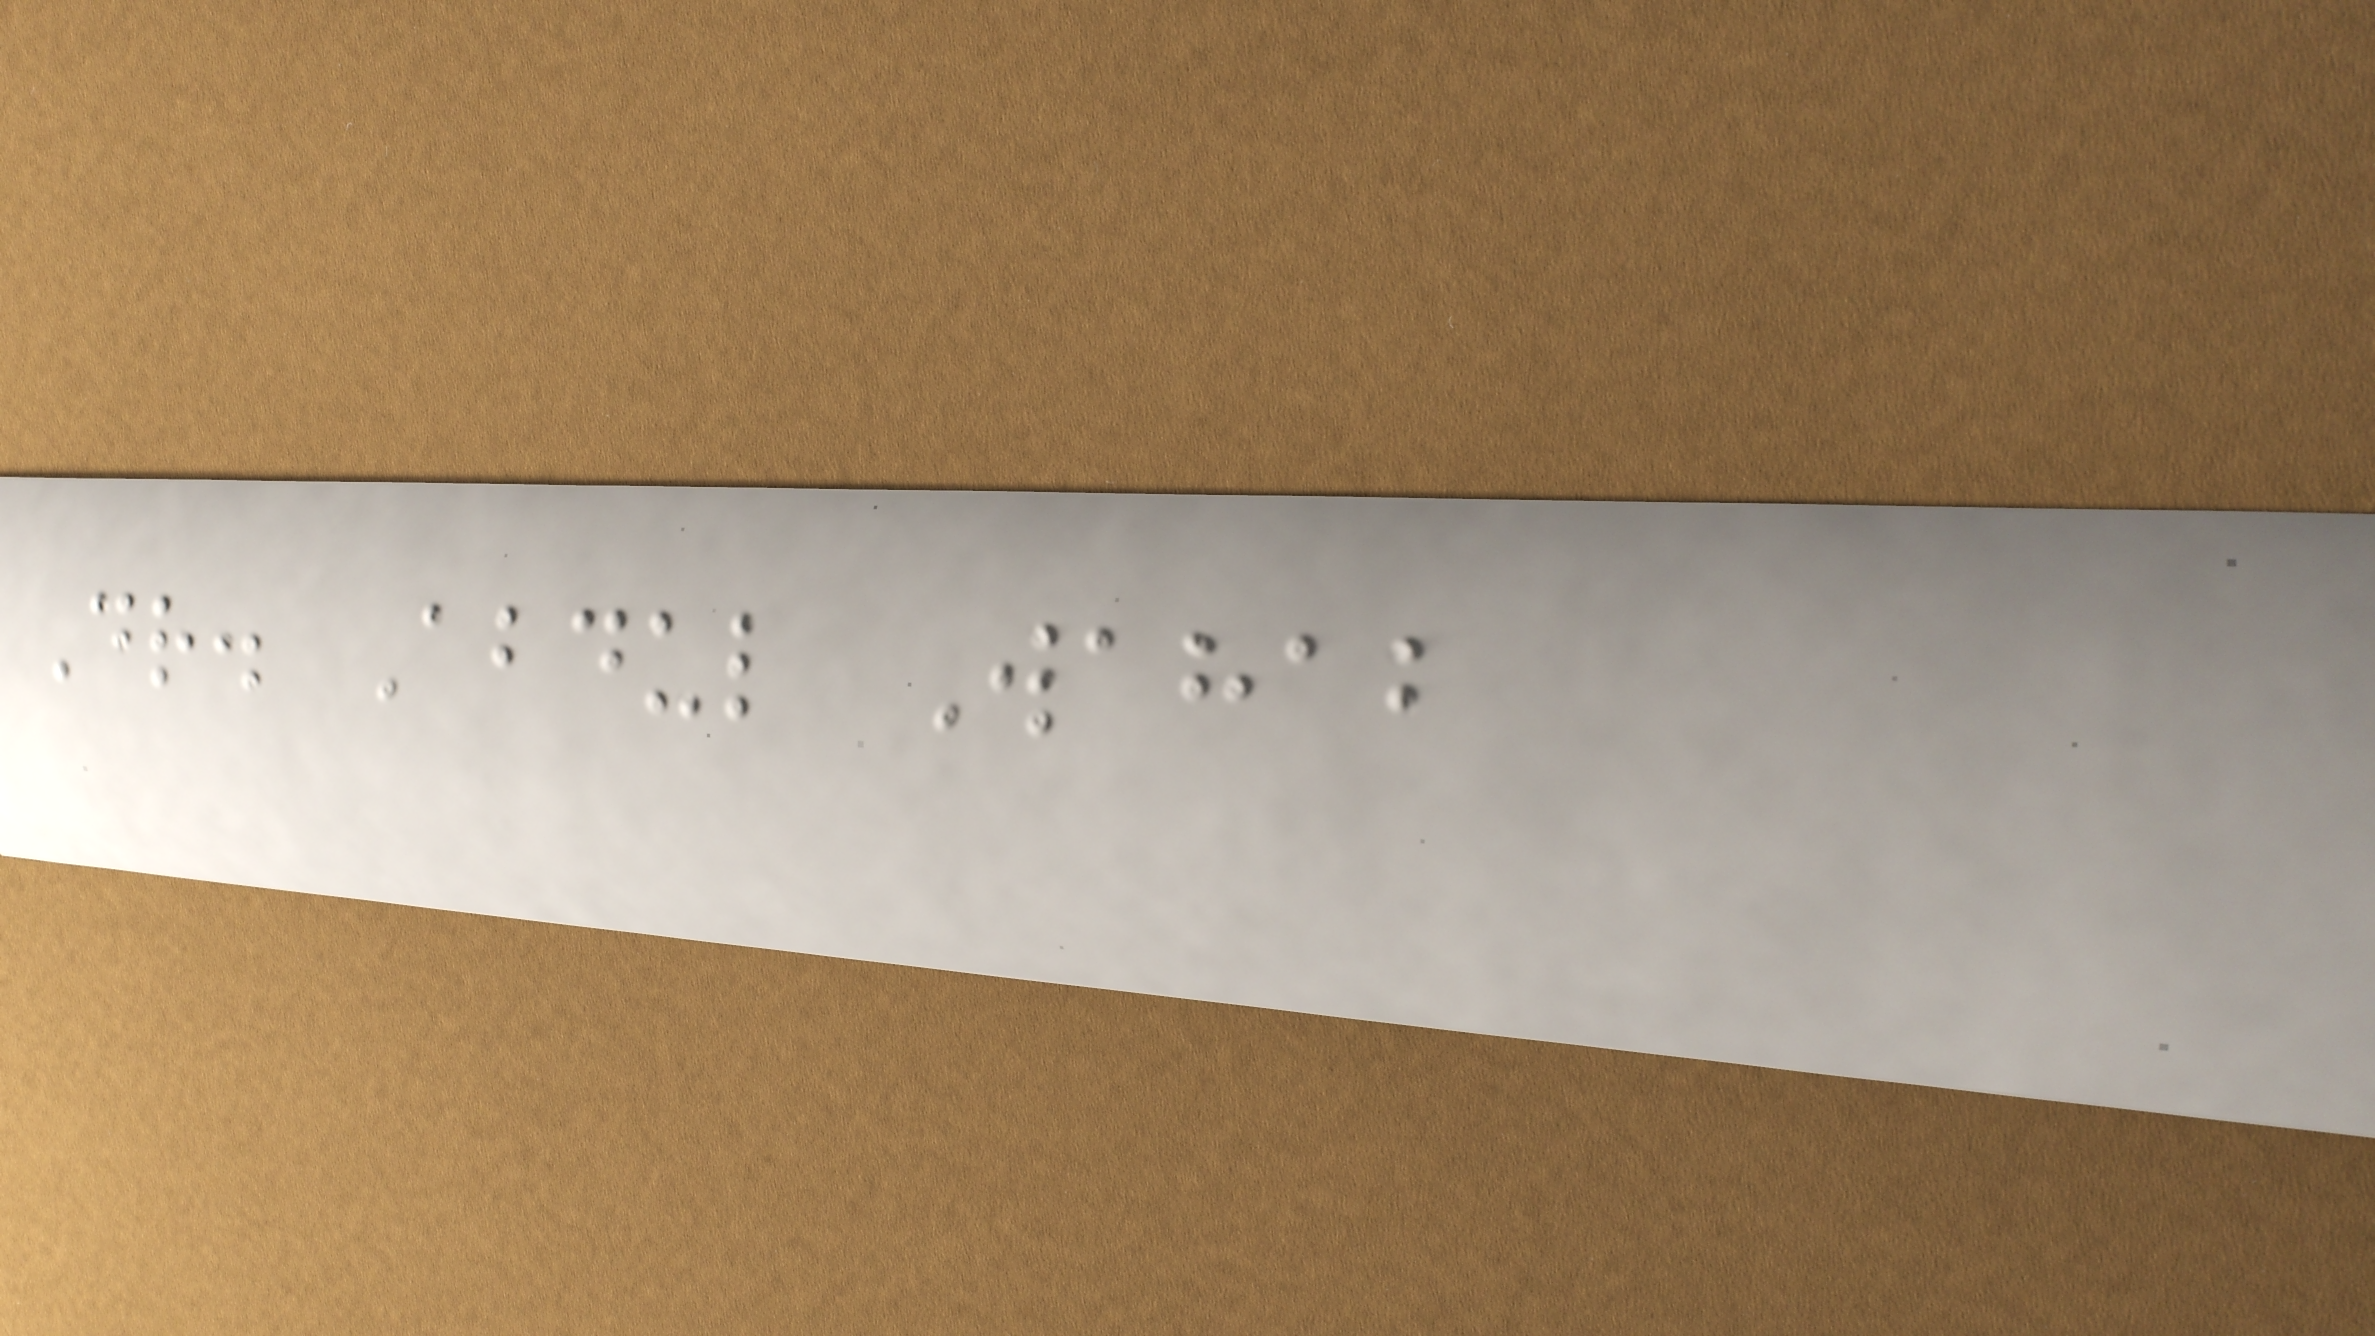Dr. Abdul Wahab
